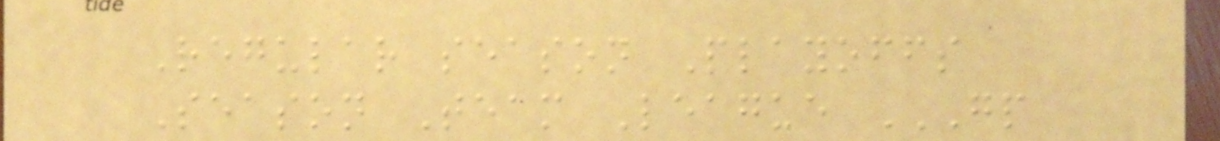Regular season Playoffs
Season Team League GP
